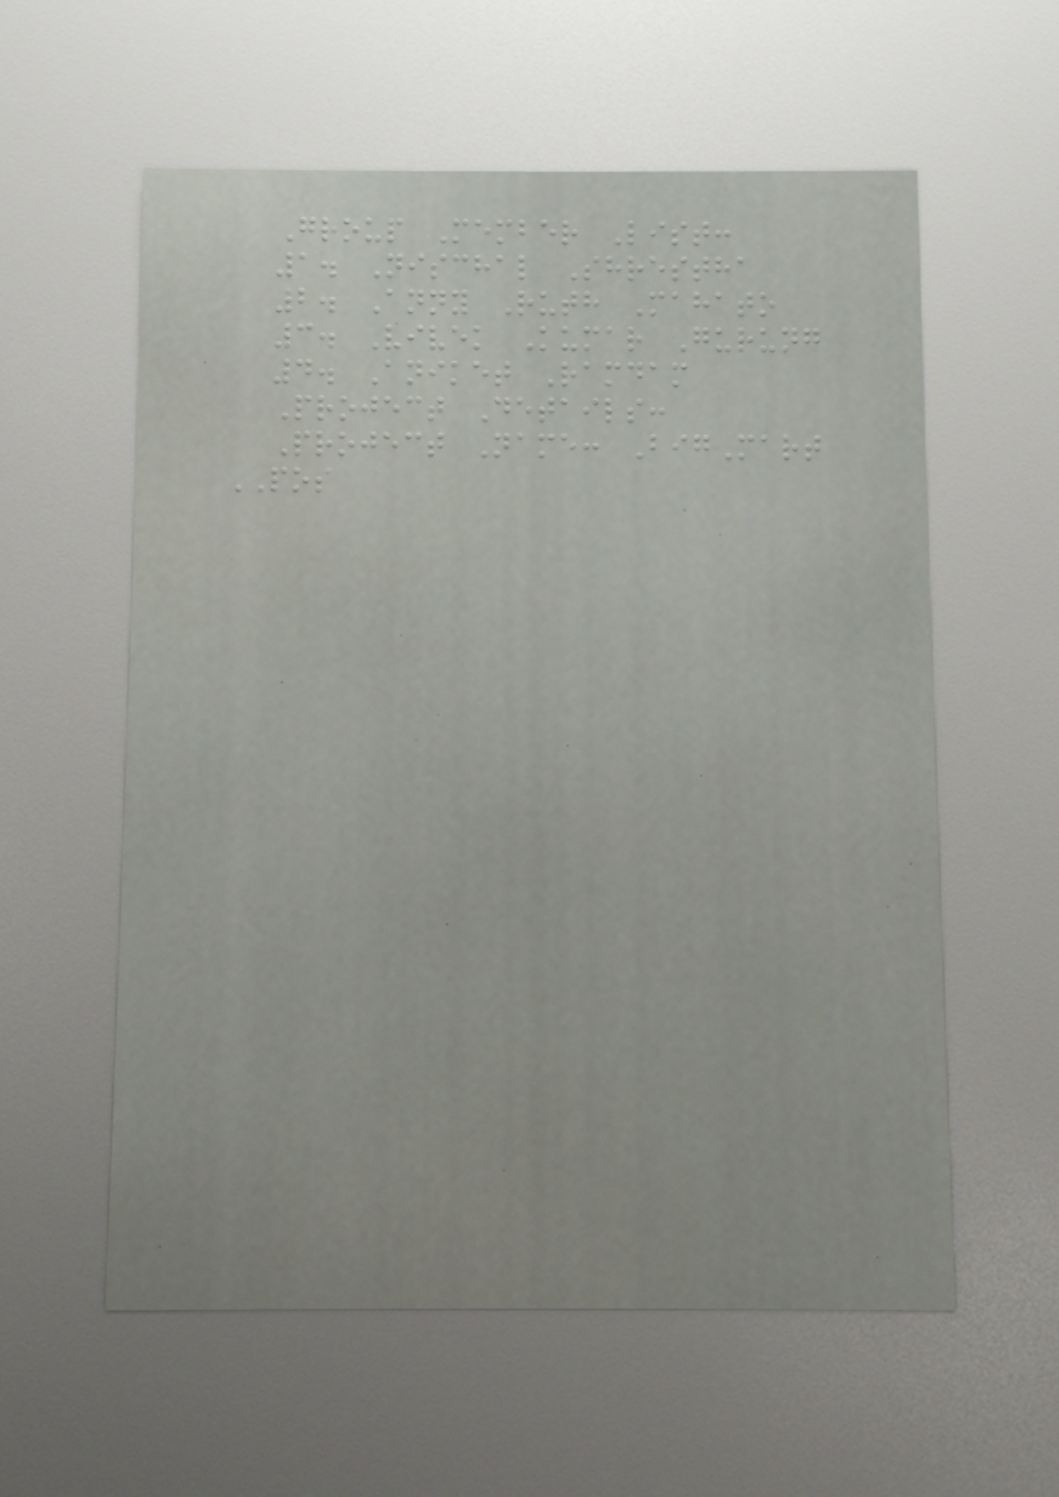Group Member List:
1. Nischal Shrestha
2. Anny Ruth Mahato
3. Vivek Kumar Gurung
4. Aniket Ramdam
Project Details:
Project Name: BigMart
POS
